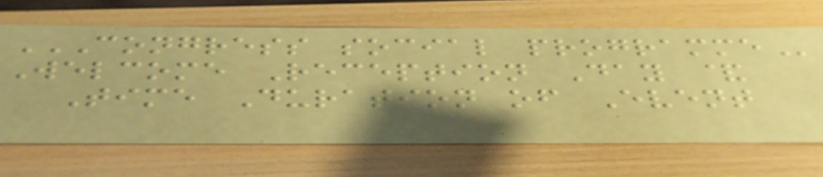CONGRESS SOCIAL PROGRAMME
Welcome Reception Day &
Time Duration of Event
